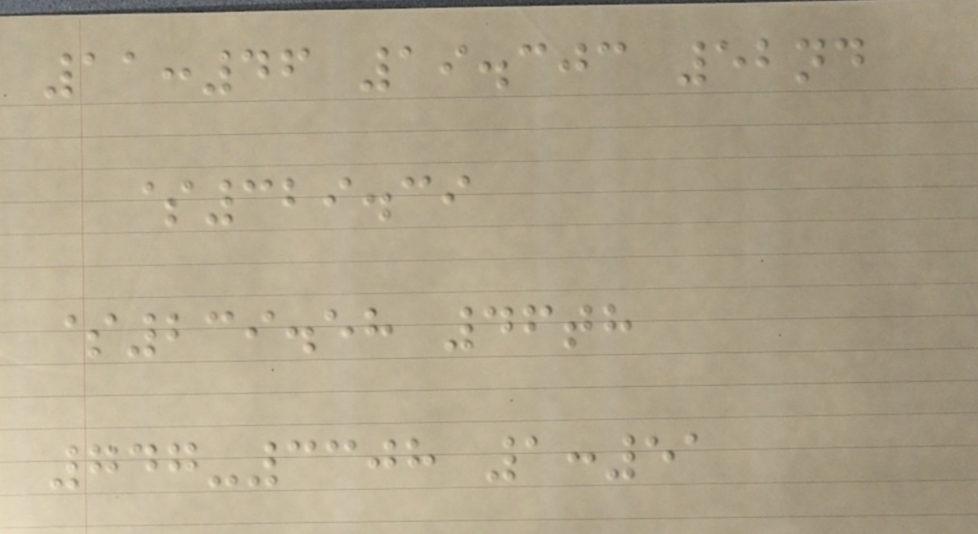11:46 19.303 52nd
$329.39
$239.58 46th
747-3308 1:51
